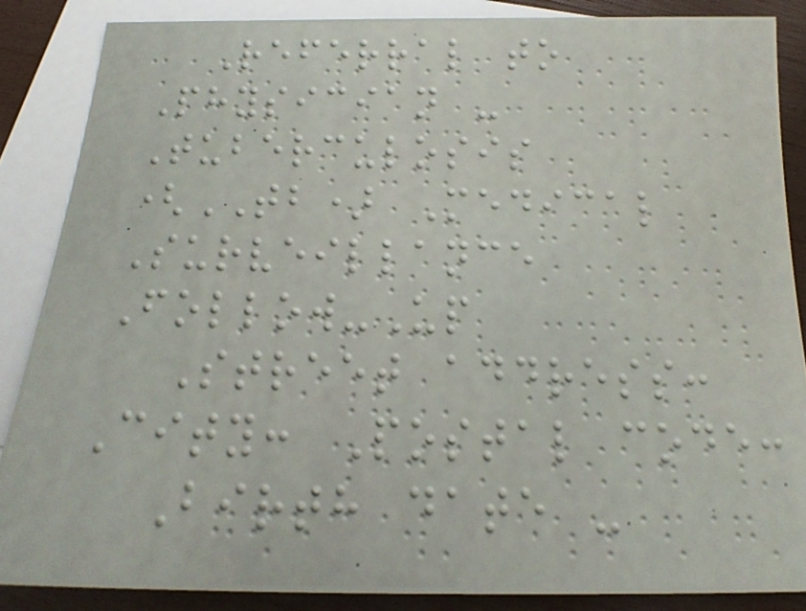Referral to
Physician -
Tuberculosis
(TB) Medical
Surveillance
Follow-Up
Street address:
City: Postal code:
Birth date -
